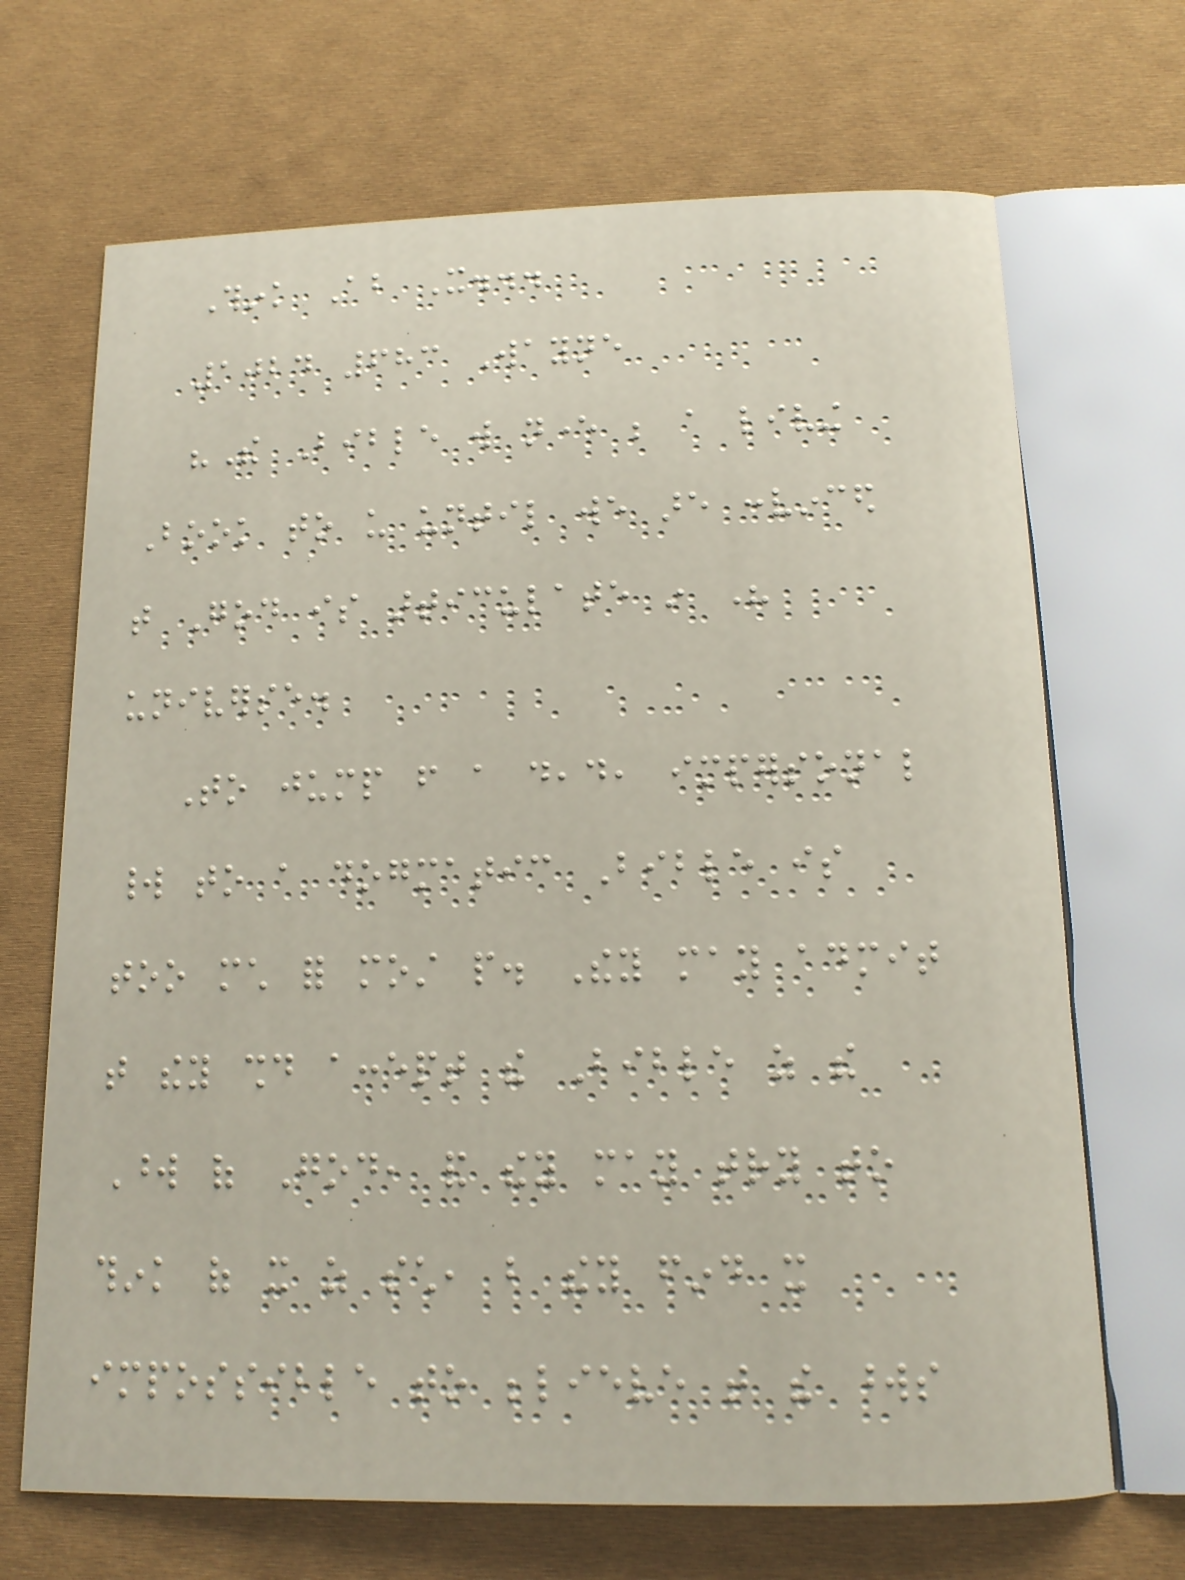Think About It...
1024 683 Wayne
"The Bible will never be a living
Book to us until we are convinced
that God is articulate in His
universe.
To jump from a dead, impersonal
world to a dogmatic Bible is
too much for most people. They may admit
that they should accept the Bible as the
Word of God, and they may try to
think of it as such, but they find it
impossible to believe that the words
